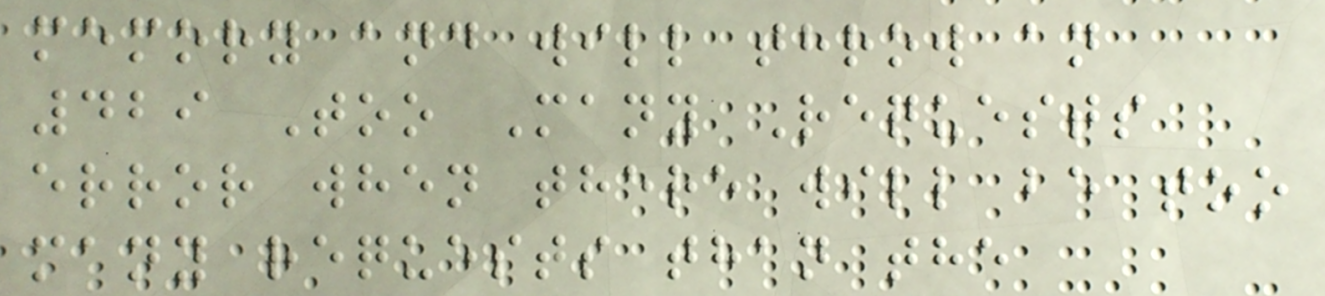memory and will throw an
429 Too Many Requests
error when there will be too
many requests than the
